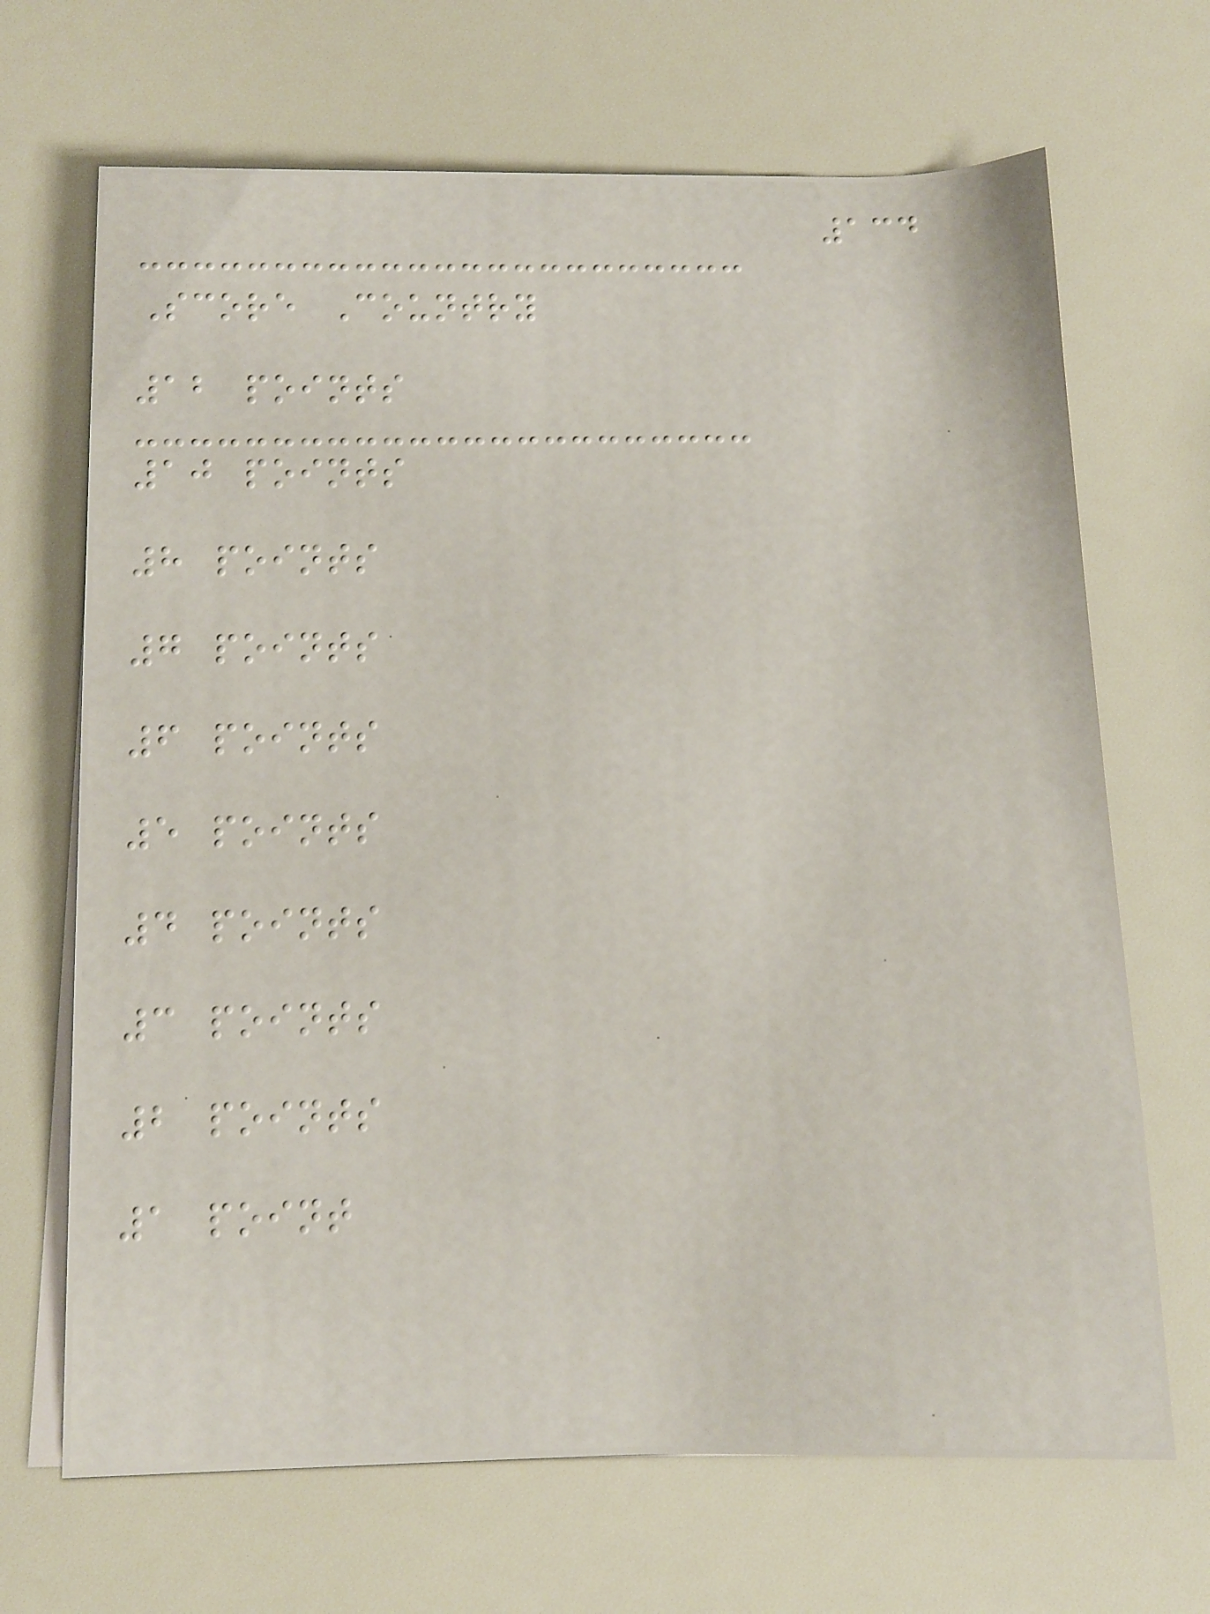134
Score Country
12 points
10 points
8 points
7 points
6 points
5 points
4 points
3 points
2 points
1 point
